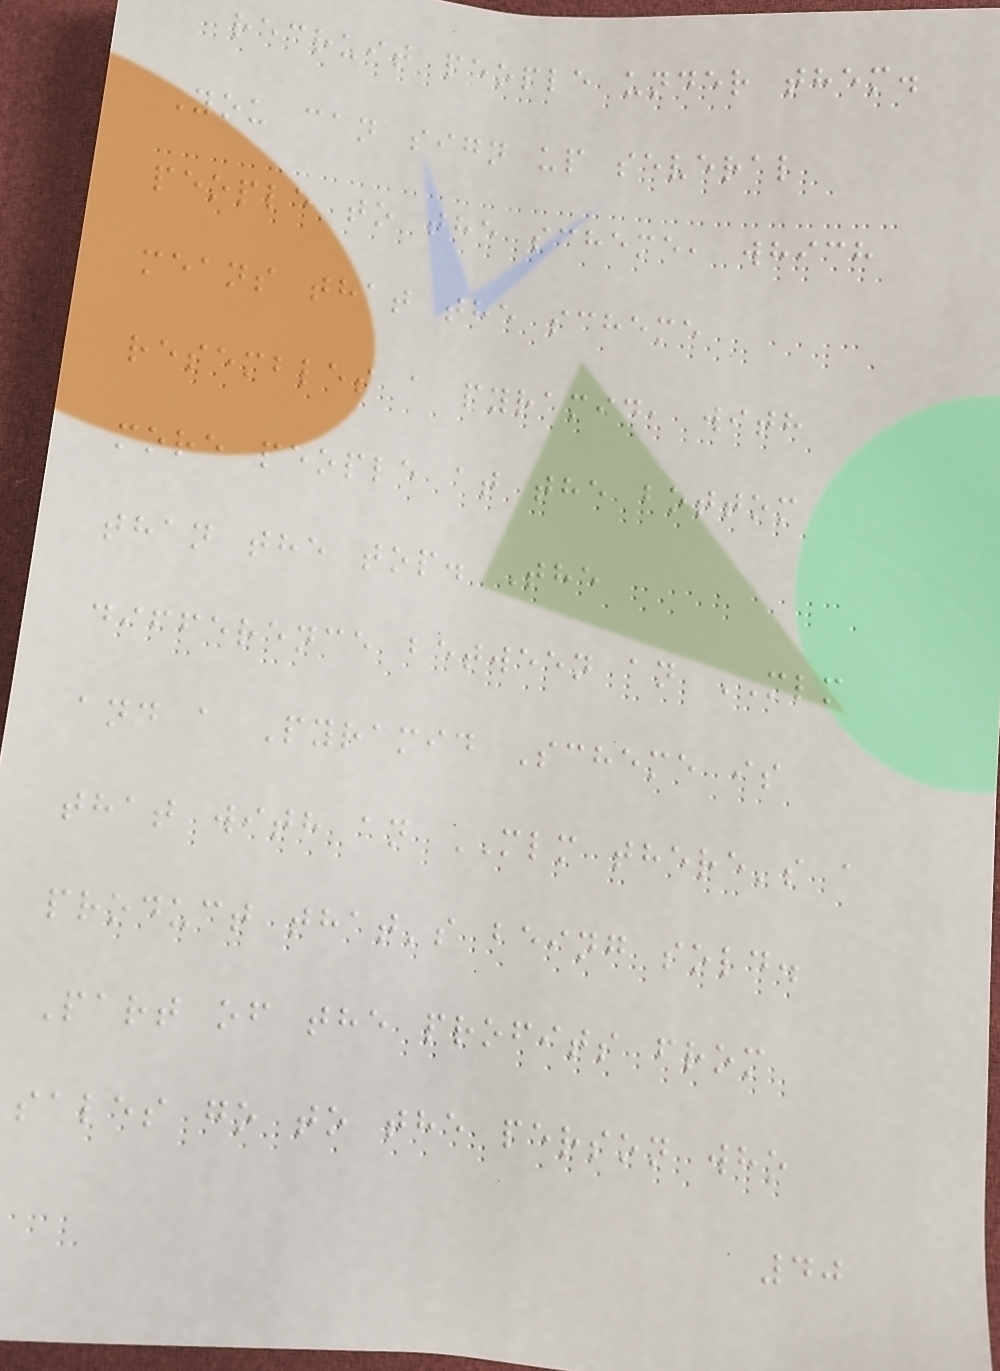recruit people under them.
You can sign up several
people to the scheme, which
means that the scheme
resembles a pyramid, with
more people at the bottom
than the top. The
difference between an MLM
and a Pyramid Scheme is
that with an MLM there's a
product that's being sold.
Part of the profits from
sales go to the person who
40
